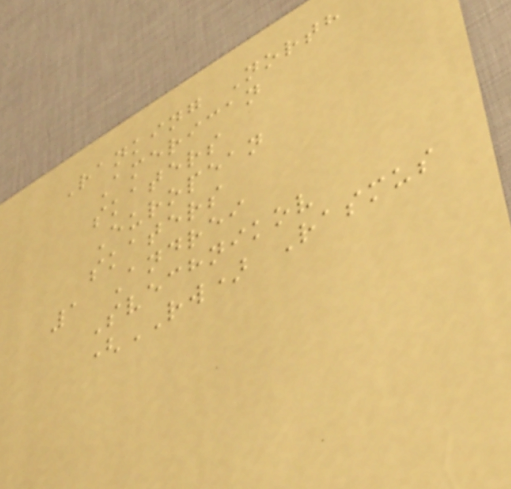Ranking North
American
skaters
European
skaters
1 Andrei
Svechnikov
(RW) Rasmus
